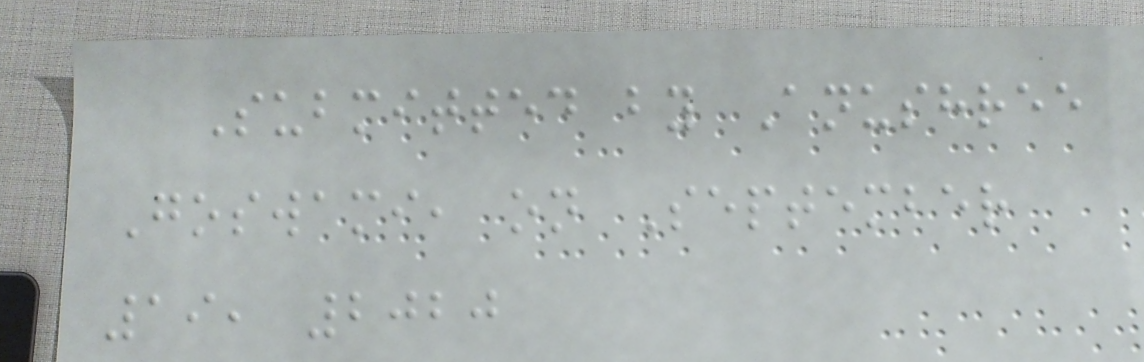Submitted by Anushree
Goswami, on September
19, 2020
